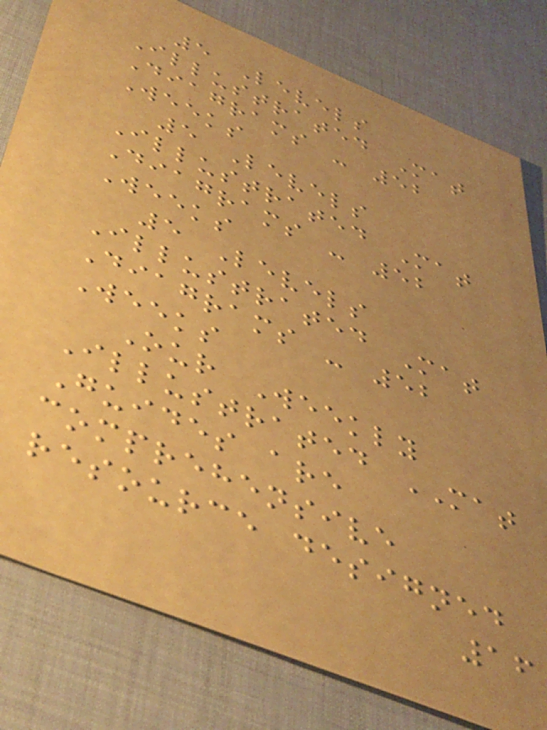5 Levels
Illustrated Mat
Diagrams - 52
Weeks
5 Levels
Illustrated Mat
Diagrams - 52
Weeks
5 Levels
Illustrated Mat
Diagrams - 52
Weeks
Our Weekly
Illustrated MAT
Guides are
comprehensive
resource designed
16
